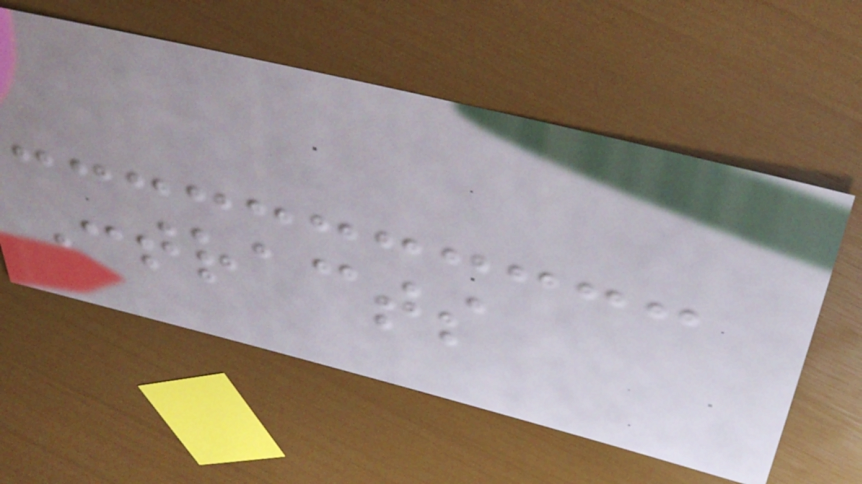Contracts
